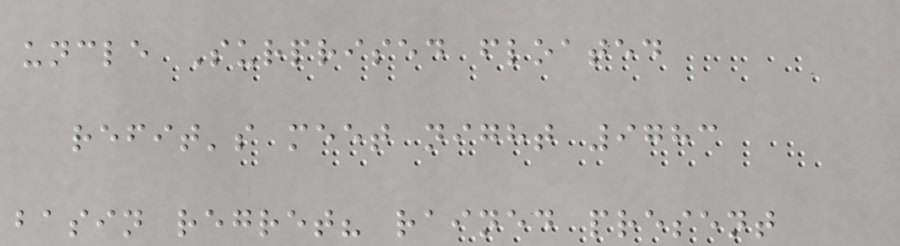uncle Surprised floated
refit's meet night 9783
basin regret? rained present
